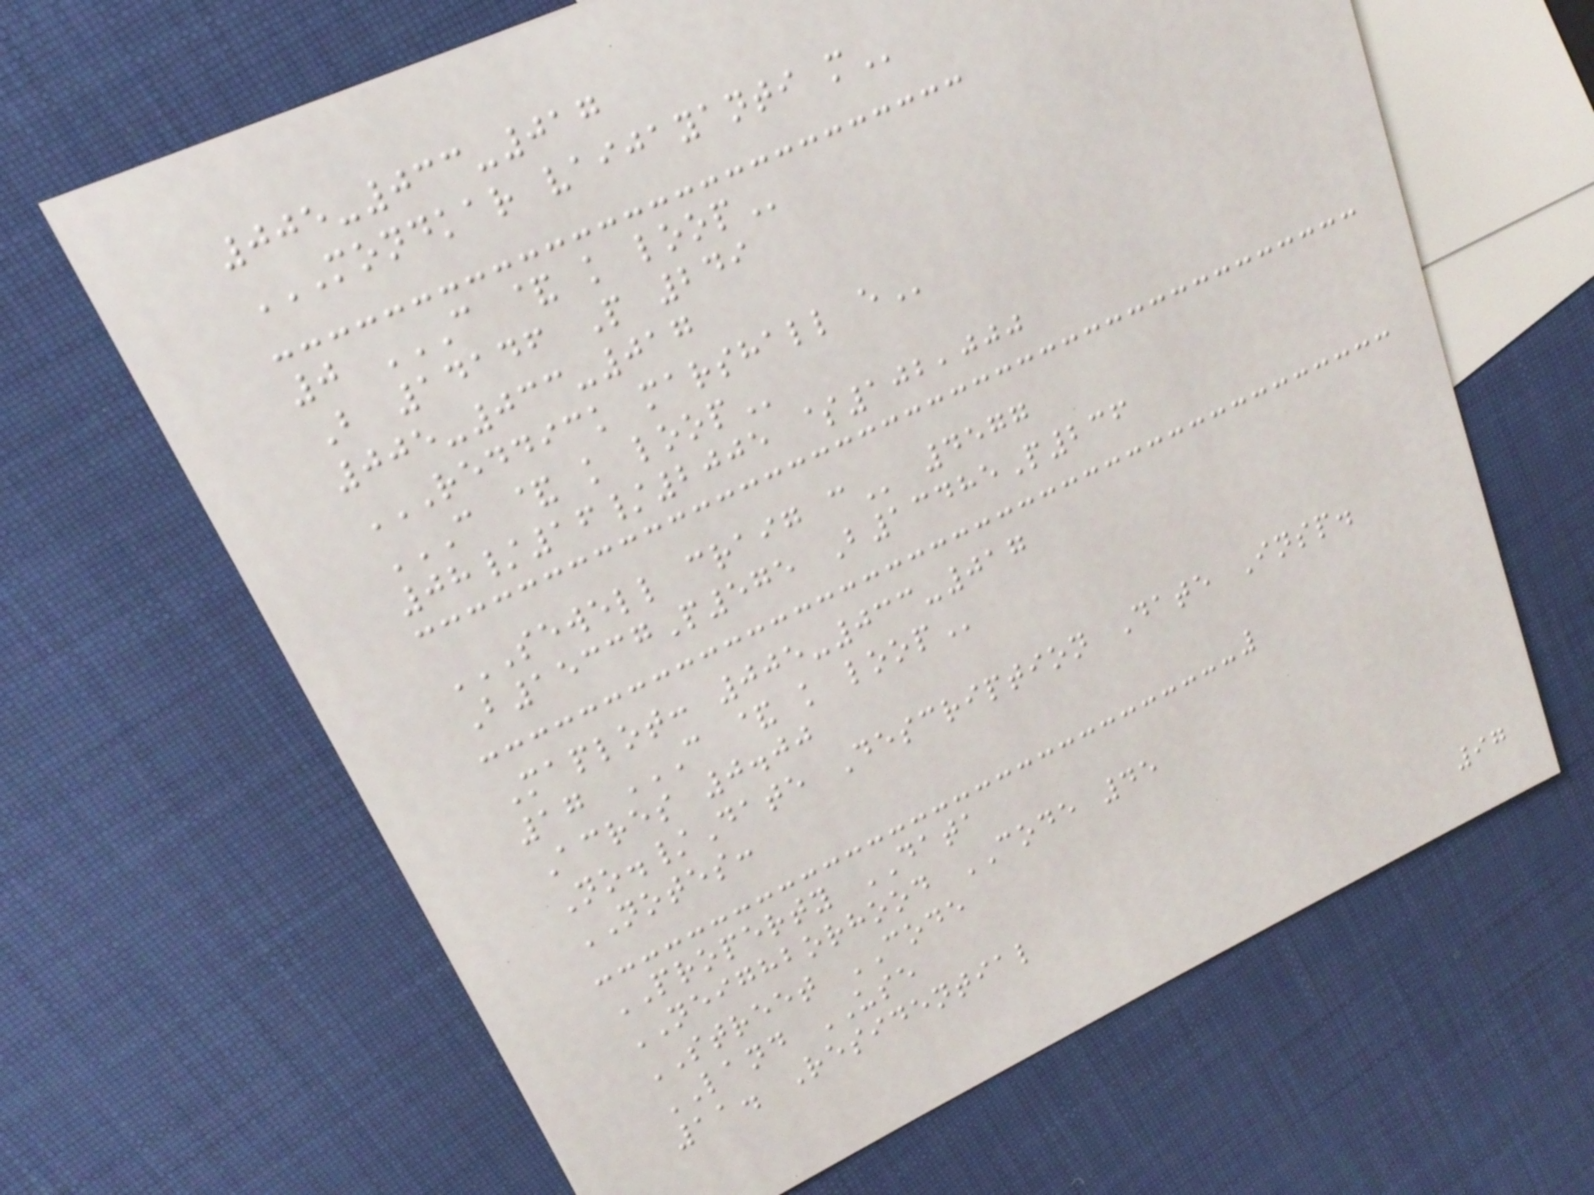005-033-017
MONDKAR VAIJAYANTI M
0 C & K LOOP
B 14146 P 249
005-033-017
REDDICK MARSHALL E
C & K LOOP
08/16/2005 $102,000
SEWELL CRAIG C 4577
B15337P575 B13485P236
Maplot: 005-033-017
17 C & K LOOP
Acres 0.00
No./Date Description Date Insp.
NOTES:
PROPERTY DATA
NEIGHBORHOOD CODE 45
STREET CODE
LAND USE
11. Residential
97
